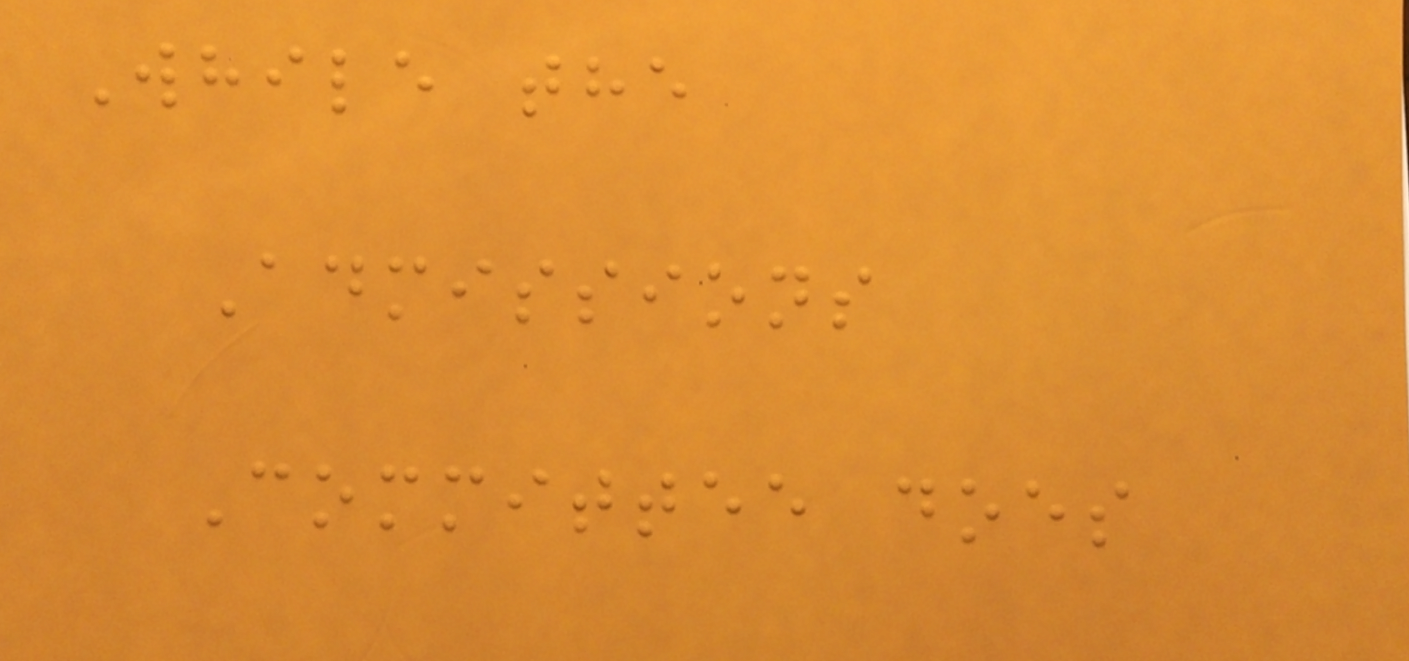While the
Admissions
Committee does
